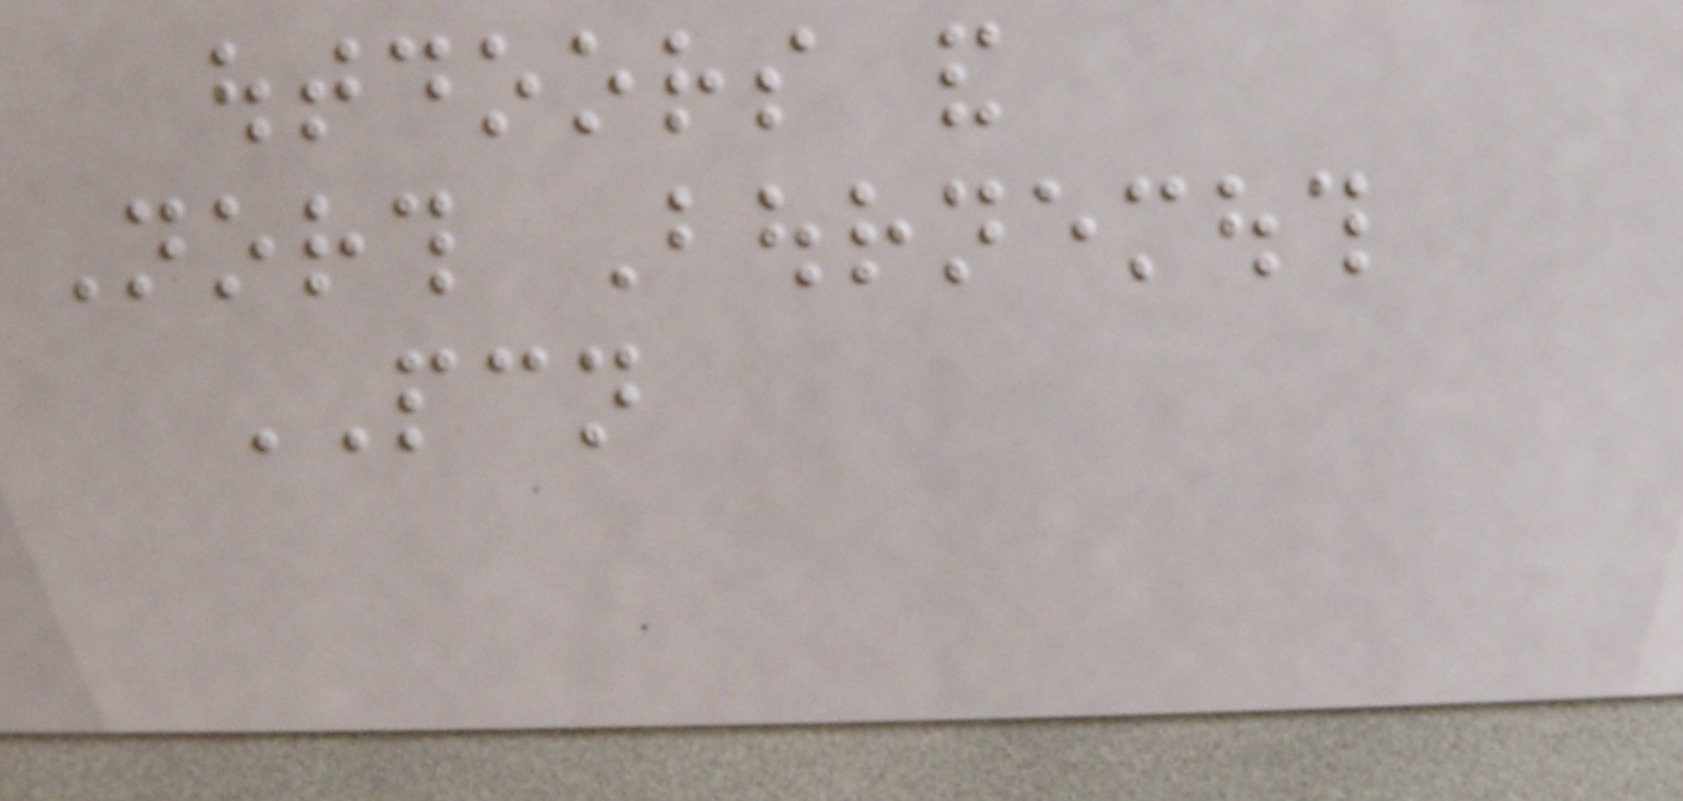outdoors and
North Bournemouth
PCN
